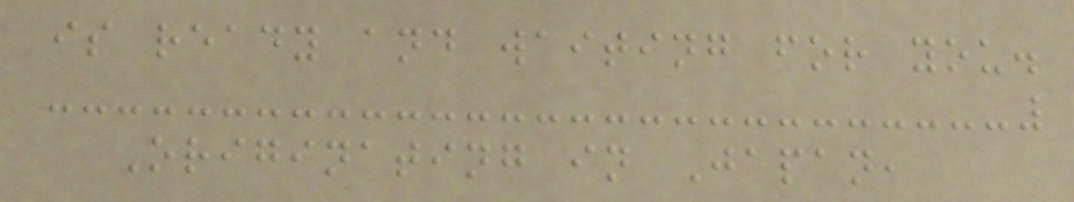is ready and waiting for you.
Originating in Japan,
